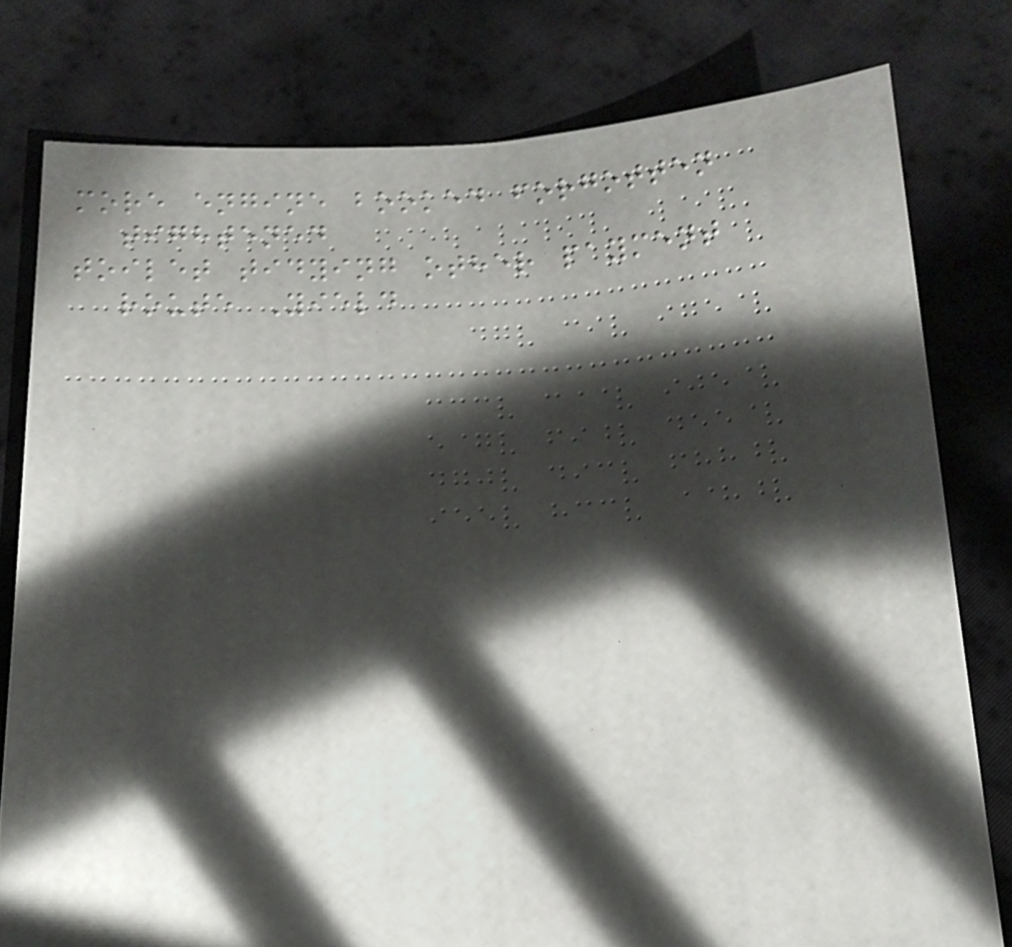more engine booked forgotten
tightened
toilet tidying other payment
route Yield
